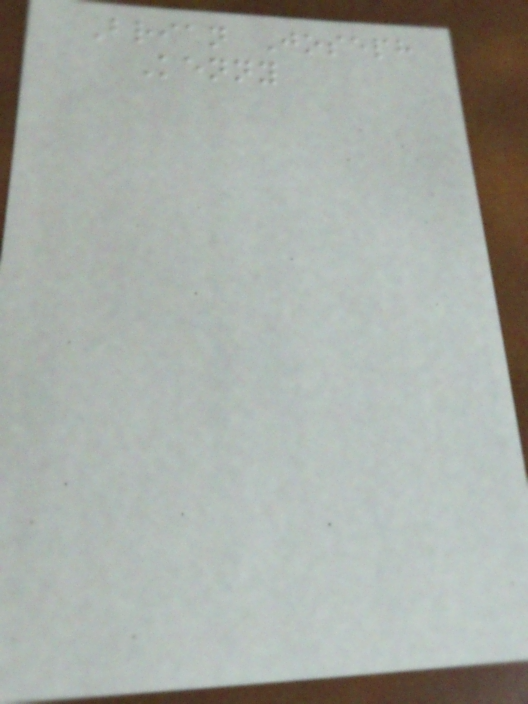Brian Joseph
Kenny
